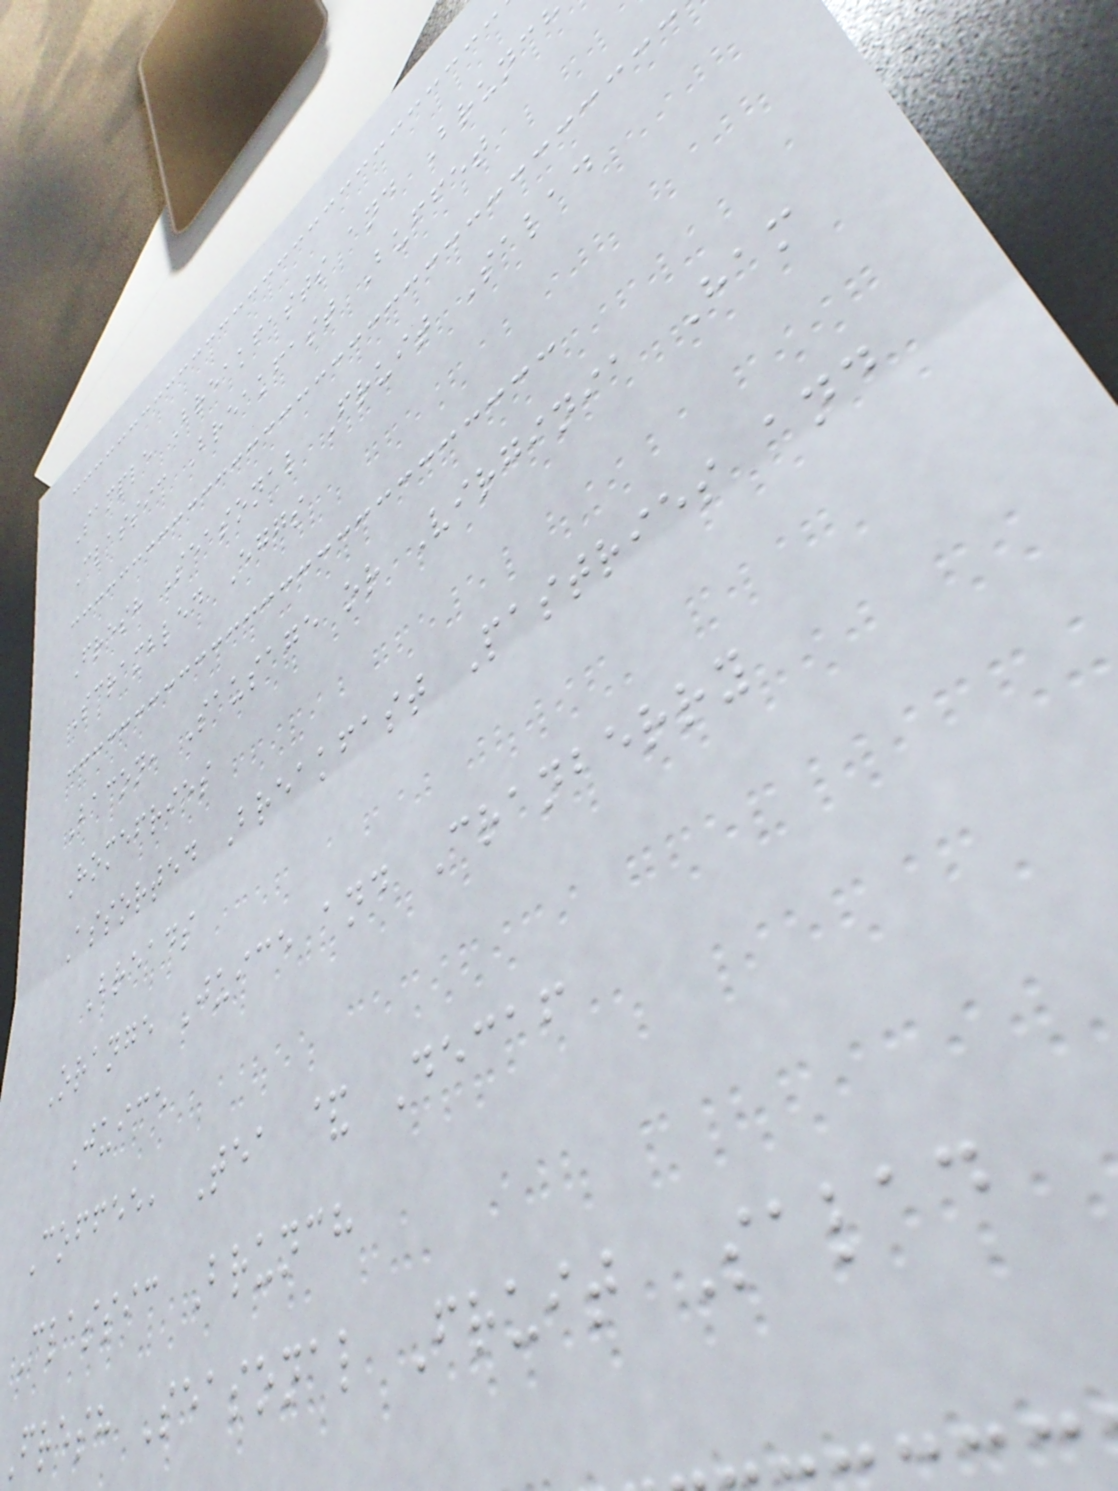Sample Breakfasts and Brunc
Classic Breakfast Buffet
Fresh Seasonal Fruit Salad
Scrambled Eggs
Bacon, Sausage or Virginia Ham
Homefries
Assorted Breakfast Pastries and
Breads
Orange Juice and Cranberry
Juice
Coffee, Tea & Decaf
Classic Brunch
Fresh Seasonal Fruit Salad
